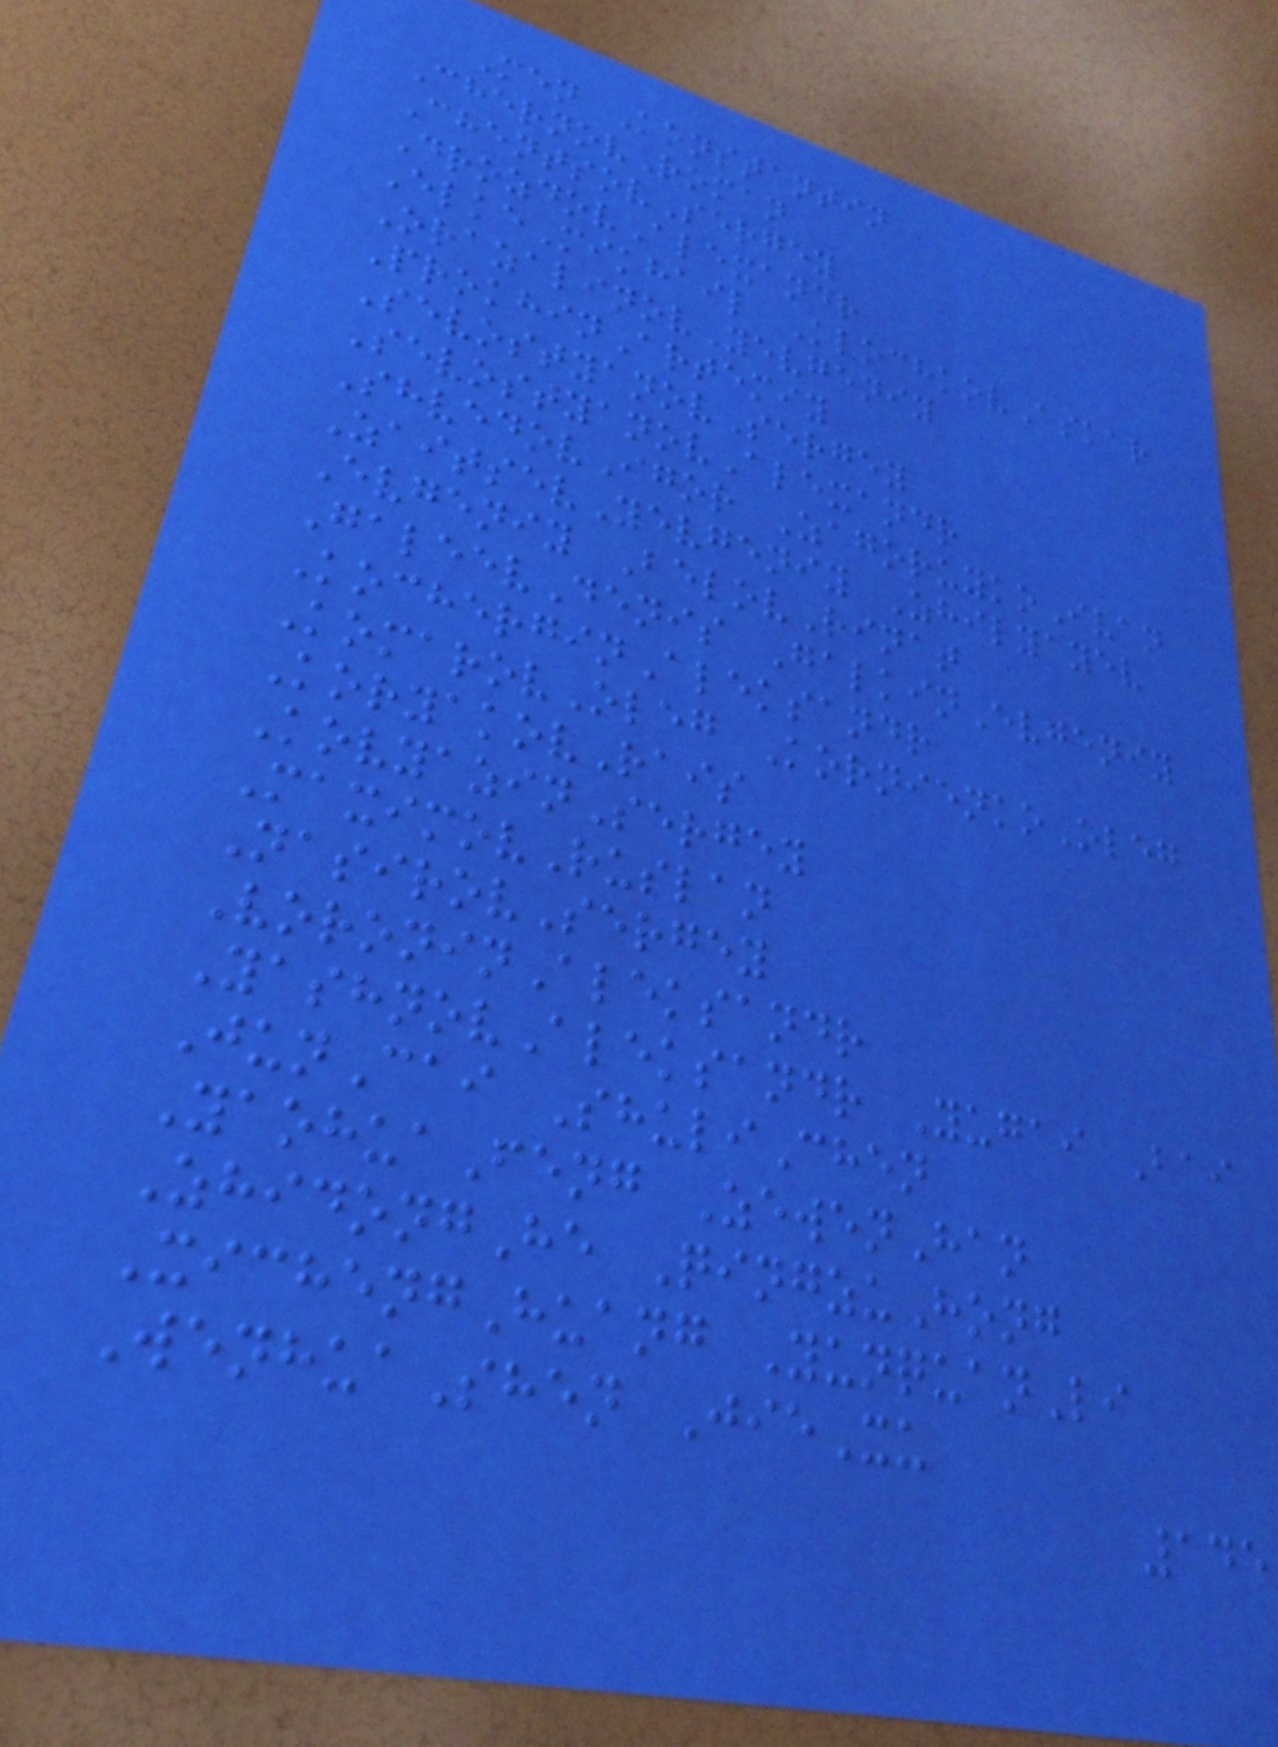Men Konstantin
ChernovRoman
ChentsovSergey
DrozdovAlexandr
ElkeMikhail KlochkovAskar
OrazalinovYevgeniy
ProkhinArtemiy
SevostyanovSergey
SevostyanovAlexandr
ShvedovIgor ZagoruykoIvan
ZaitsevYevgeniy Zhilyayev
Evgeniy BelovRinat
GaleevDenis GalkinEvgeniy
KocherginAleksandr
KomarovOleg KornienkoOleg
KoryakovRais
KovyazinSergey
MaximovRuslan
NasirovSergey
VoroninAleksandr
YashnovAleksandr Yugai Bai
JunCai ShuliChen
YaohuaFeng ZewenHan
ZhidongHe QingzuHong
XichengHuang YunquanLi
WenhuaShen JieXu
145
